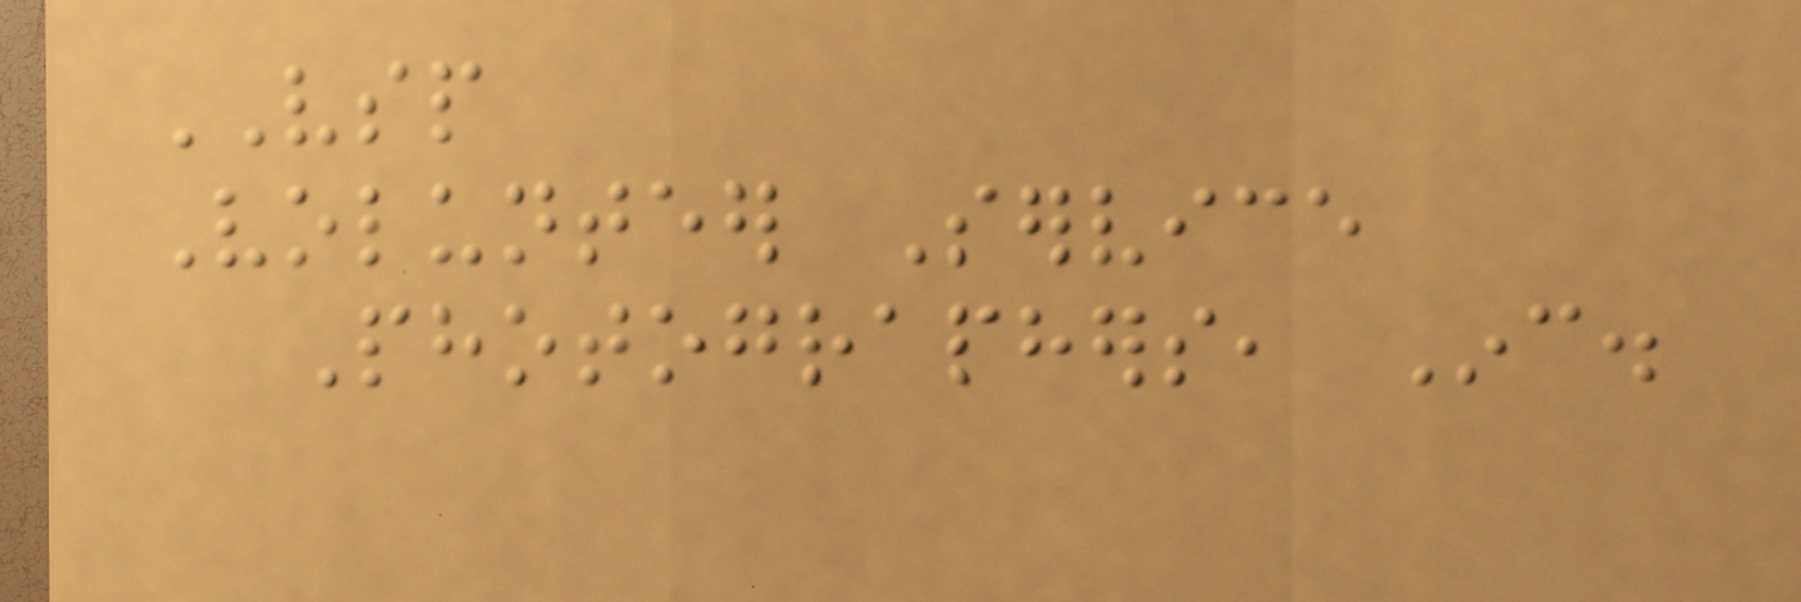VSP
Volunteer Service
Photographers, Inc.
